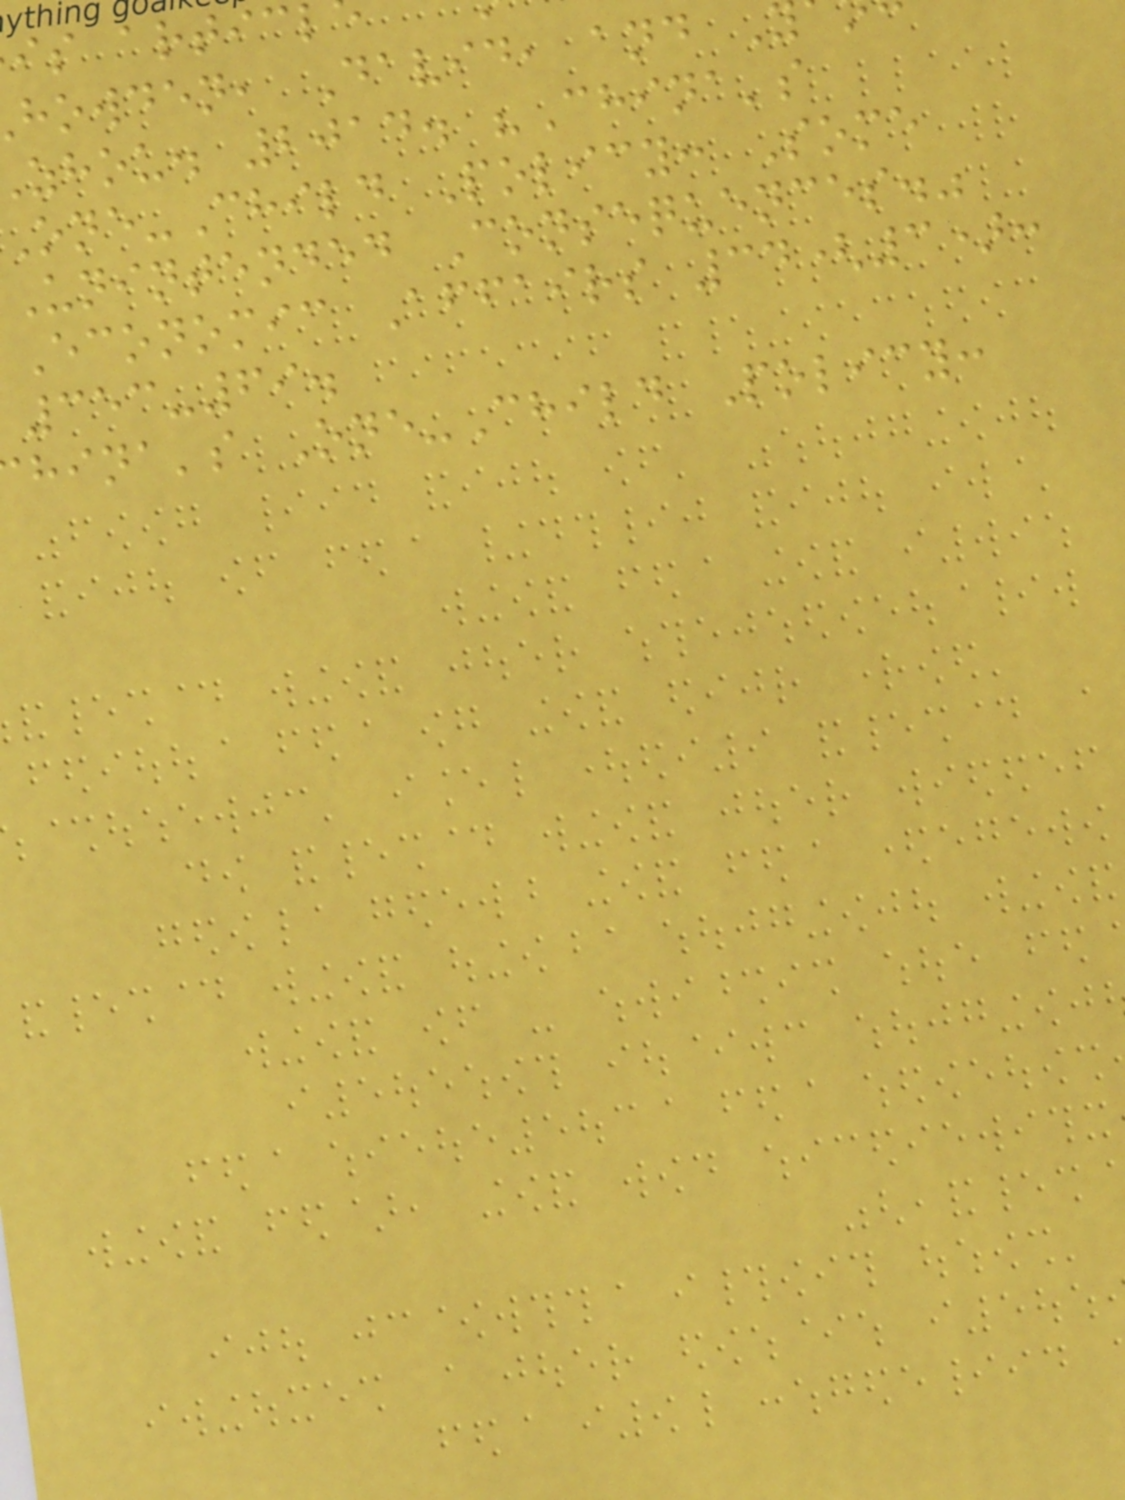is artic
howden, David, and
zhou. 2014. "China's
ne-Child Policy: Some
Unintended Consequences."
Economic Affairs 34(3):
353-69.
hina's One-Child Policy:
